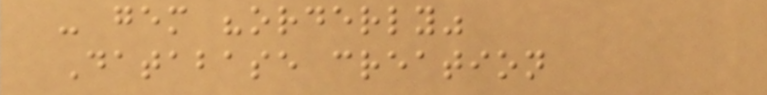- gem "orderly"
Database creation
